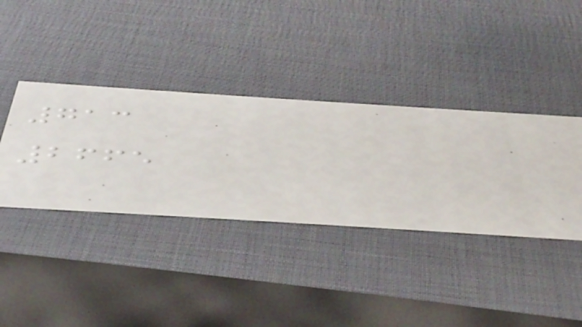713
2665
